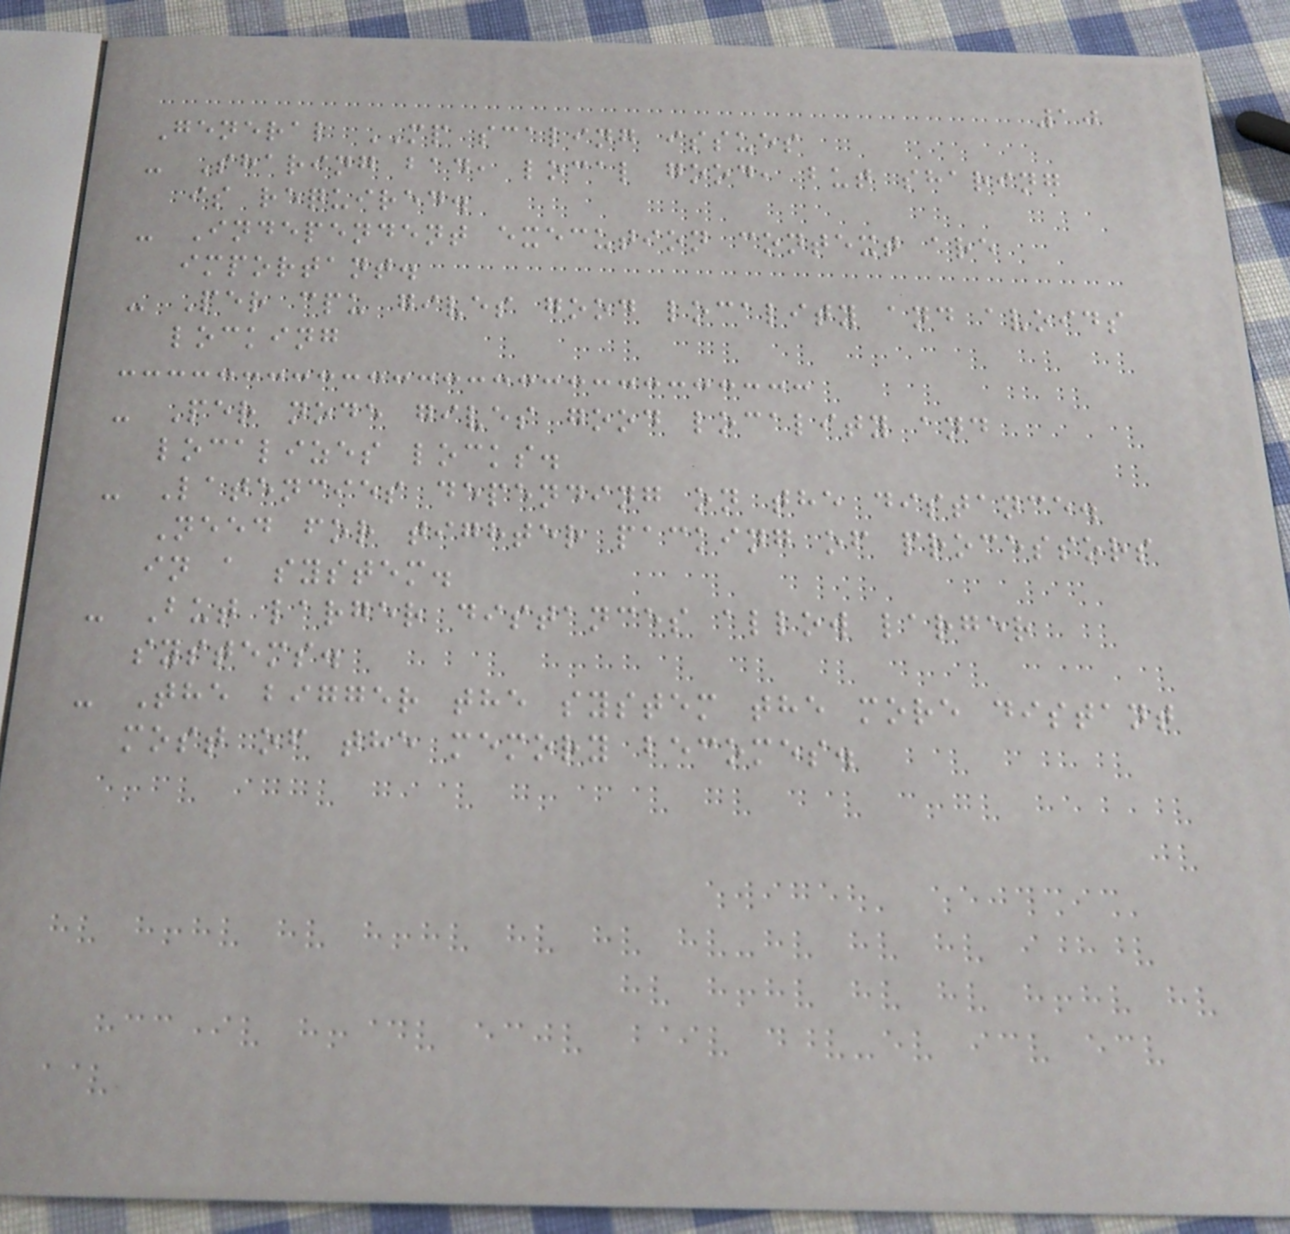10
General MP scaling issues
- Sharing bad, local good, but sharing
is required.
- Independent execution context are
important.
- Per cpu gives good locality and avoids
locking
- Per node gives good locality and
localizes locks.
- Latencies depending on the distance.
Need for tighter packing of processors
in a system.
- But larger distances allow larger
systems.
- The bigger the system the more distant
most of the memory becomes.
